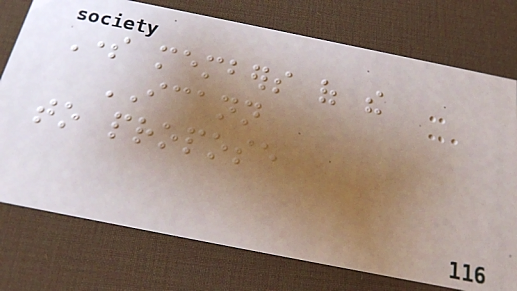Some members of the
ICANN
to propose
